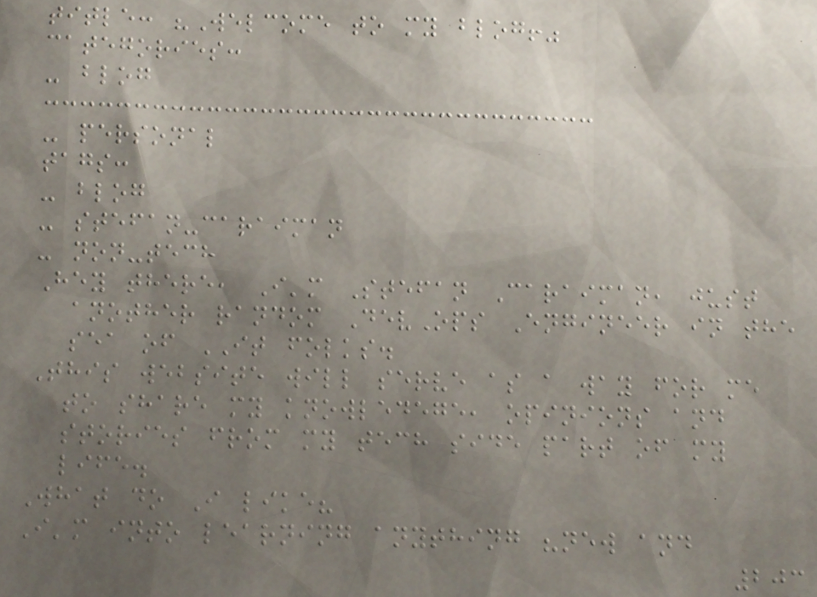title: "Welcome to my blog!"
categories:
- blog
- personal
tags:
- blog
- stefan-caraiman
- non-tech
Hey there, I'm Stefan Caraiman, just
another random DevOps Engineer in the
sea of IT folks.
This website will serve as a way for me
to share my knowledege, opinions and
stories from my tech side part of my
life.
What do I like?
I'm into learning anything "new and
203
